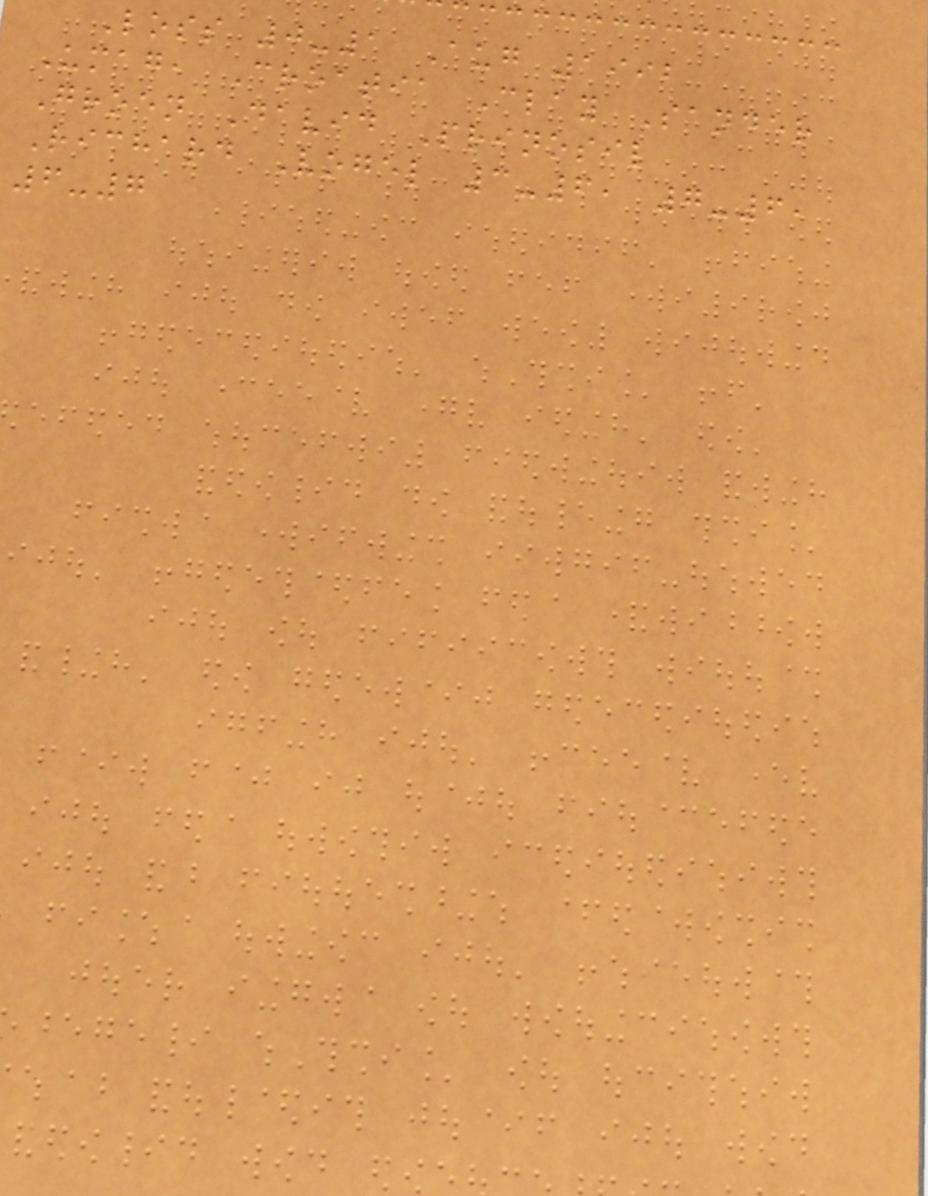Loss 0-1 Aug 1992
Umag, Croatia Clay Sander
Groen David Prinosil
Richard Vogel 3-6, 7-6,
6-7
